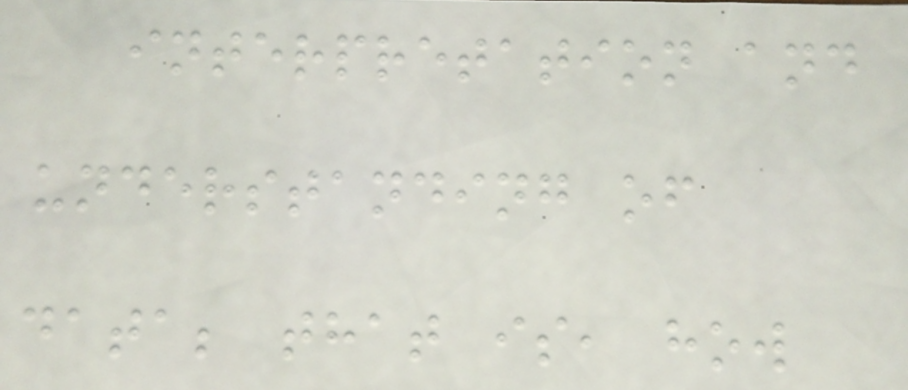interpretation and
understanding of
data; that is, how
